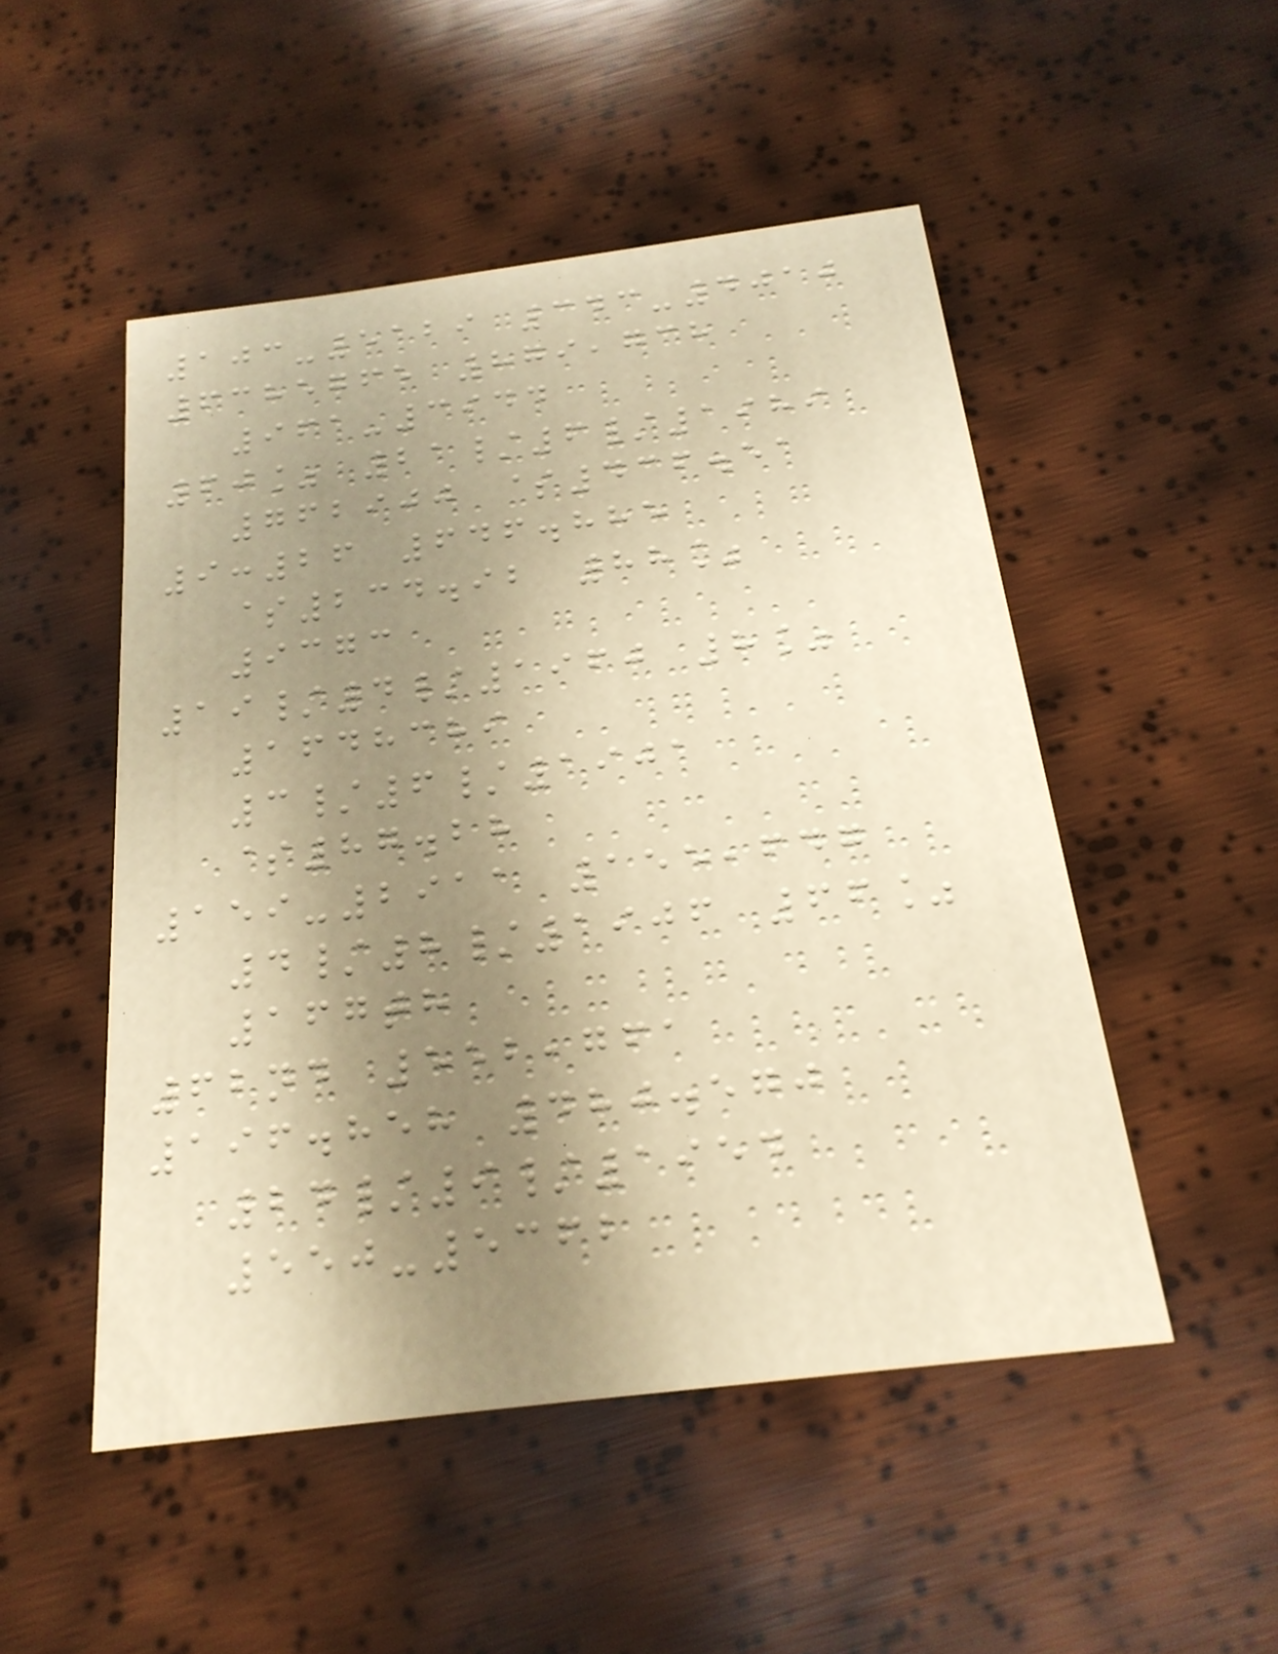103-5129 343-4010
6385765 879,738
961-3944
60% 21/6/1989
762900 $436.51
9:26 646.885
$234.92 88%
9373
19/4/1960 8%
1648389
3/6/1901
$87.28
159-2911 155,647
4/8/1906 66%
167th
62nd 552,761
196.858 480.570
24/9/1954
550-5362
